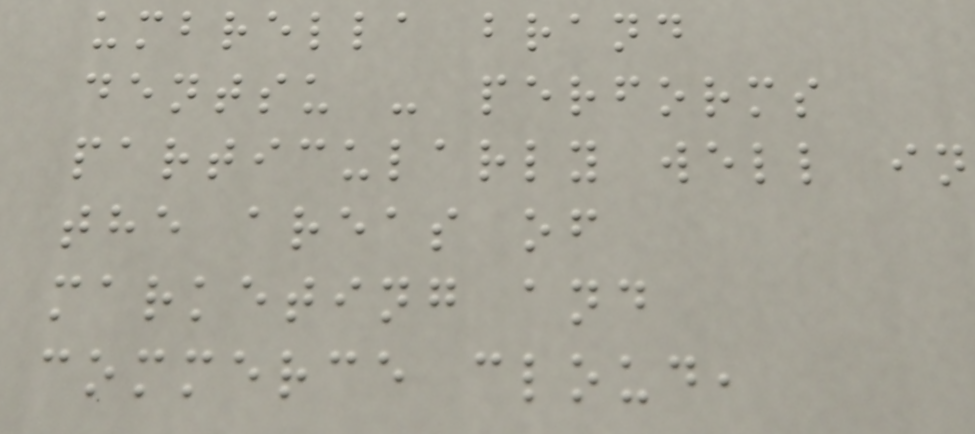umbrella brand
dentsu - performs
particularly well in
the areas of
marketing and
commerce cloud,
